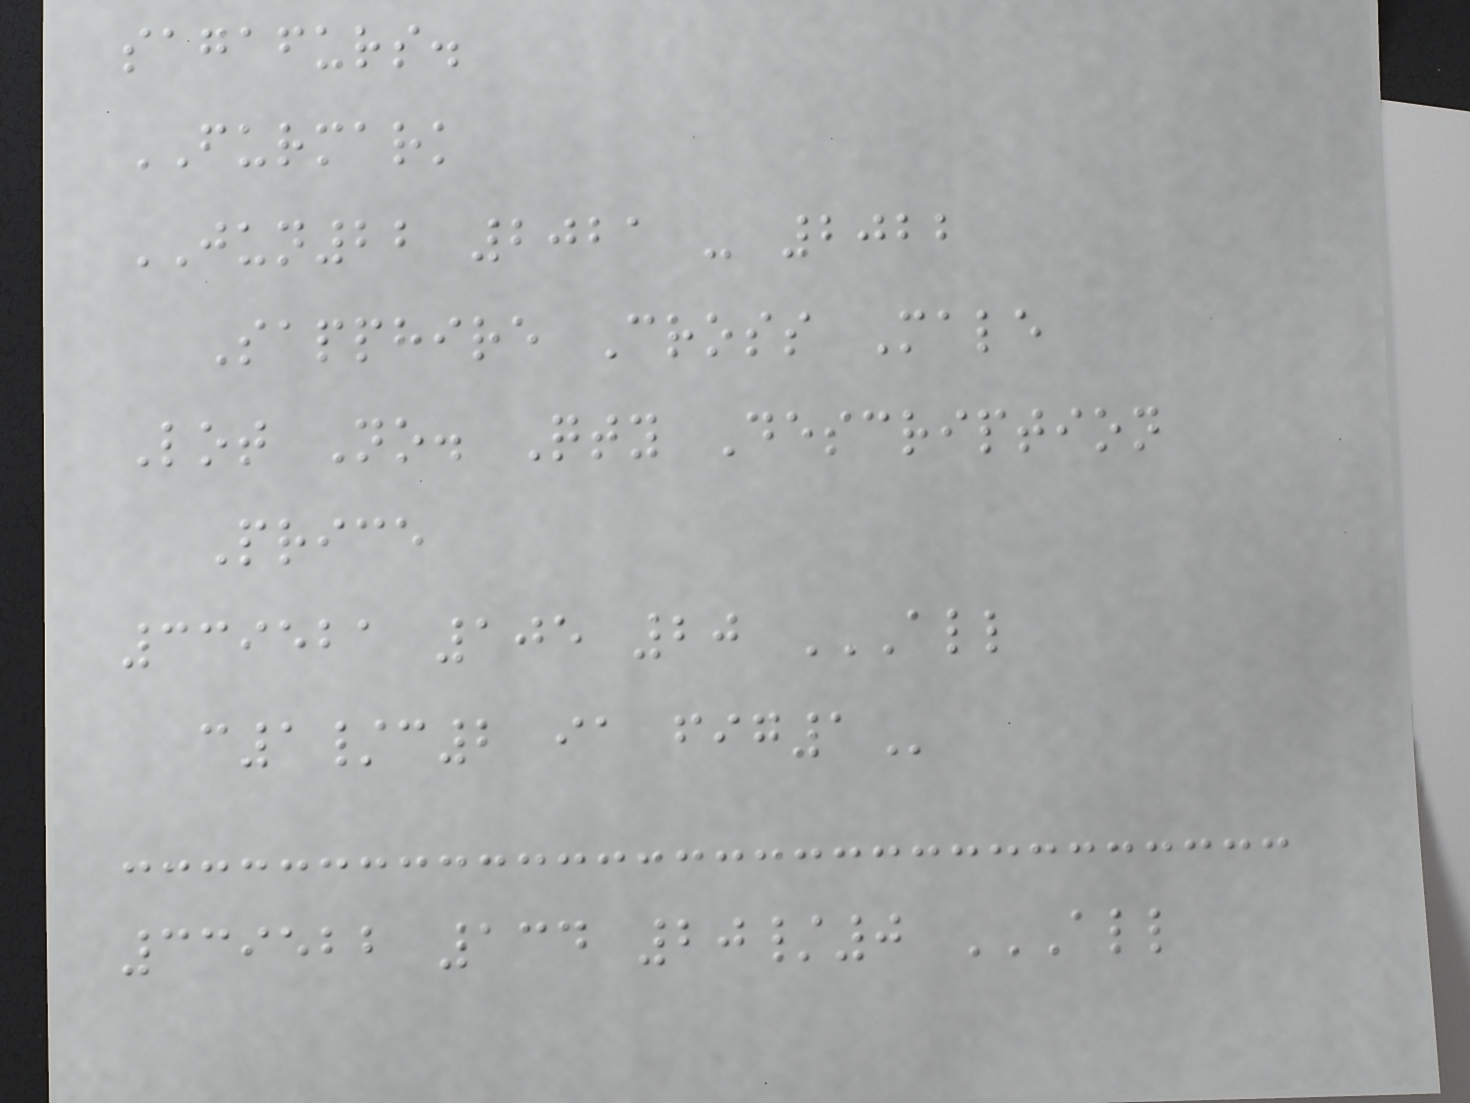sagafurs.
FURMARK
JUN22 2021 - 2022
Sapphire Cross Male
Lot No. Qty Description
Price
339521 105 20 ALL
C1/C2 IA FIG1
339522 134 20/0 ALL
